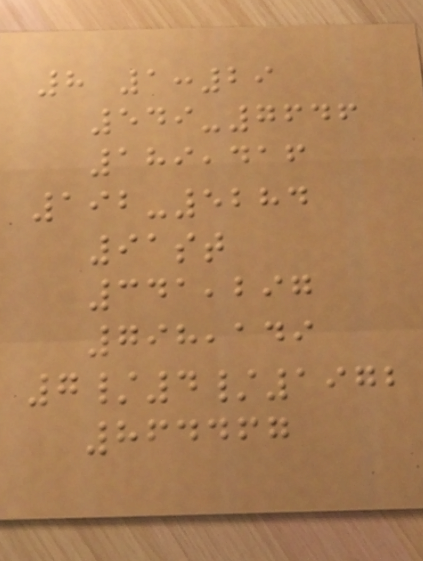8 1:29
549-7646
189,416
192-5284
91st
341,297
798,149
7/4/1972
864467
